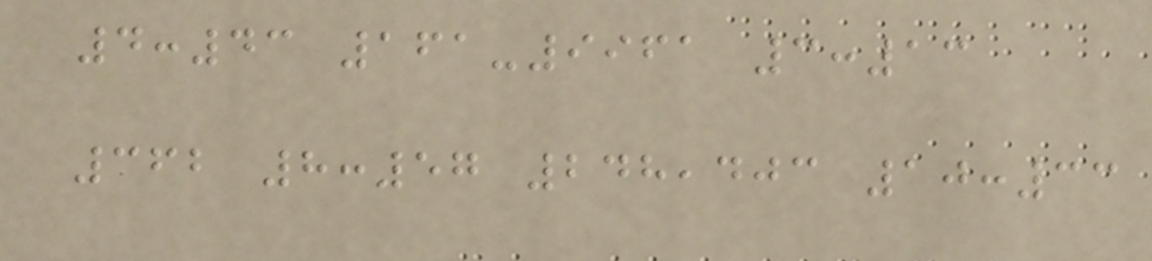4:43 161-9961 3:13
362 8:57 248,403 10:33
